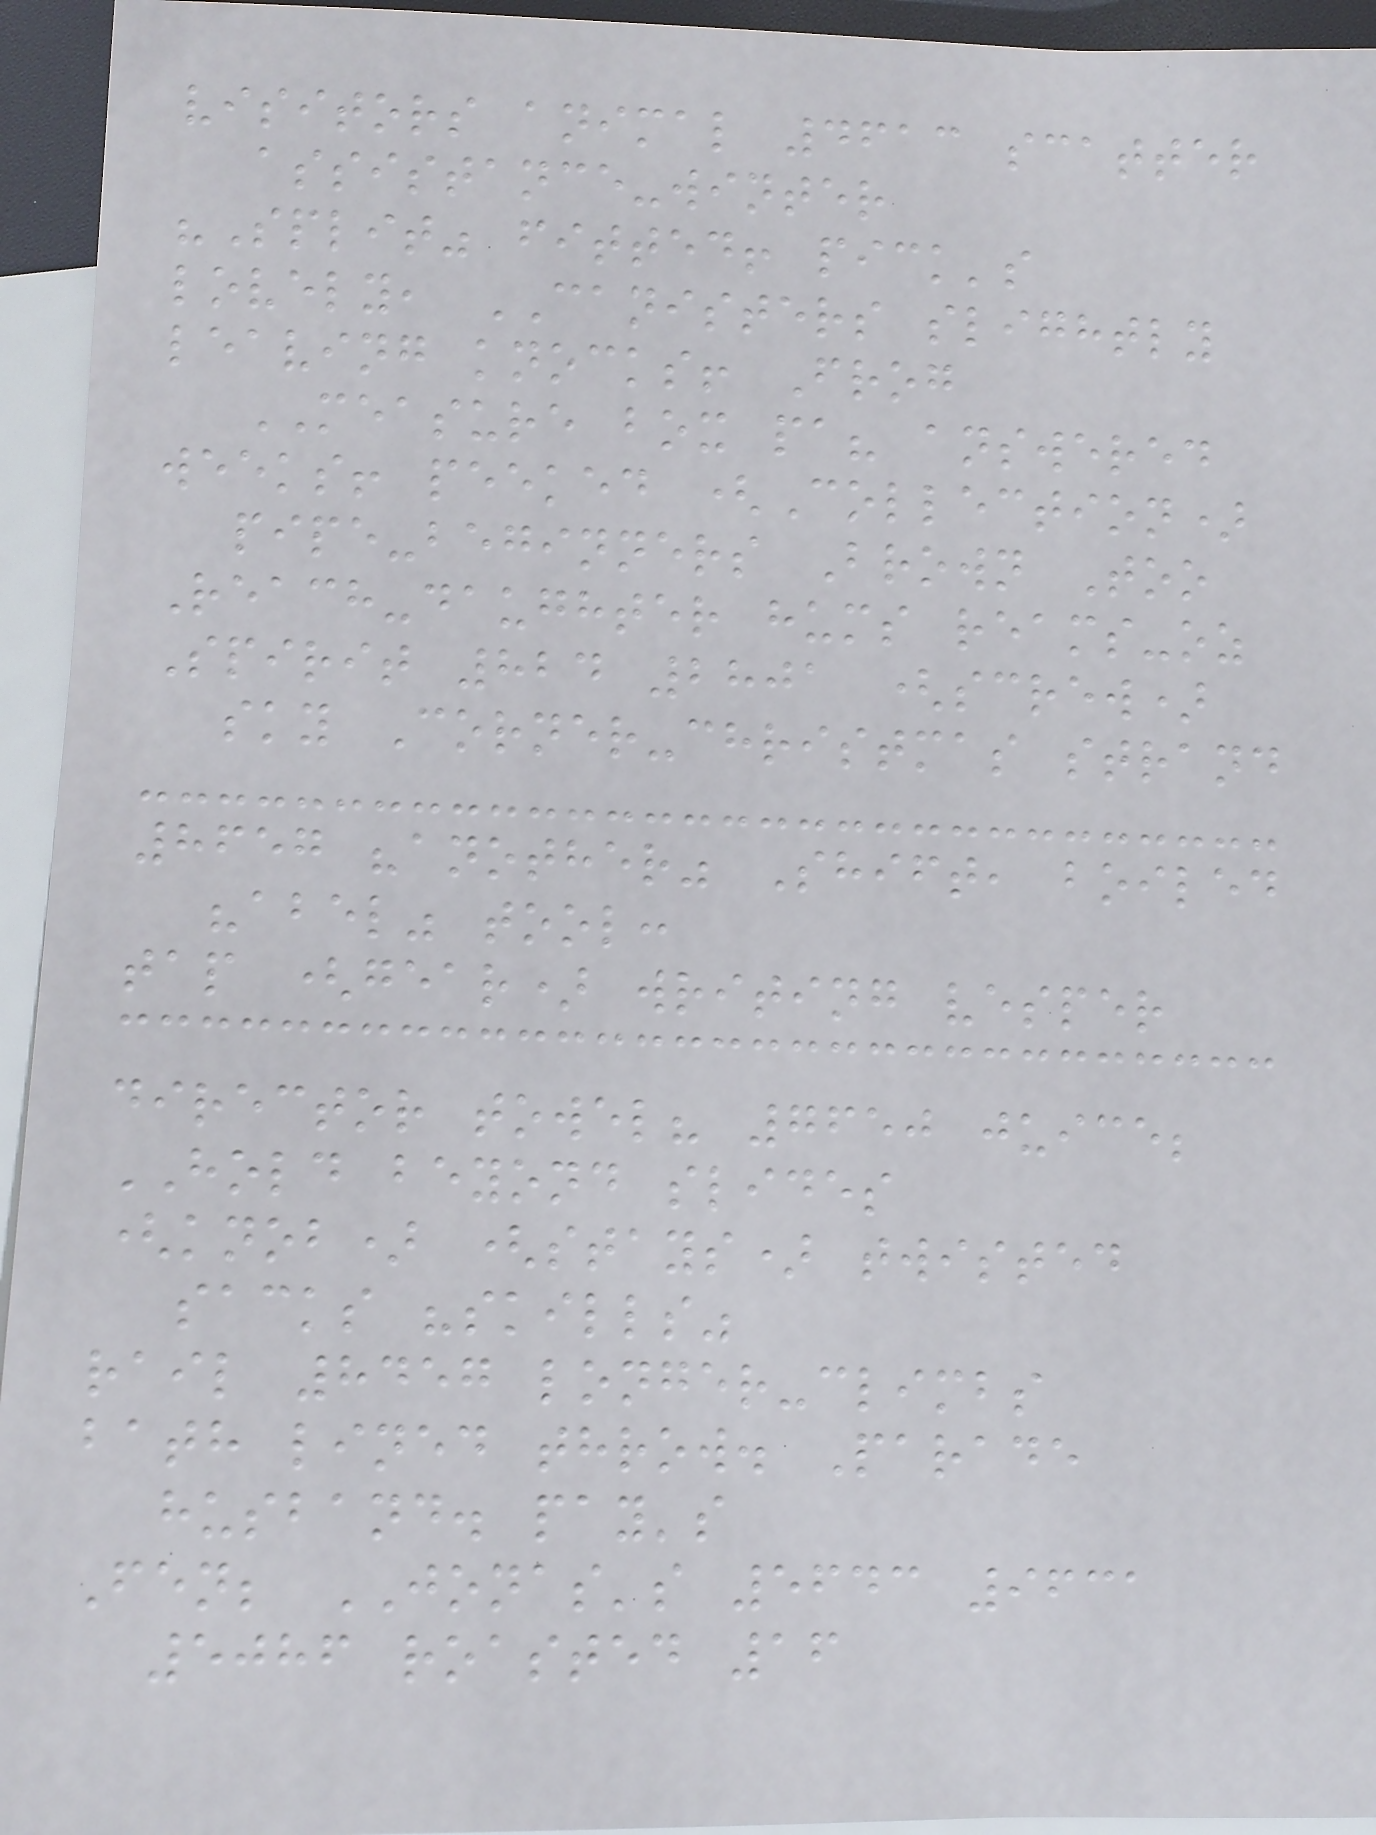visitors animal 4613 scatter
assistance-winter
"Split" fitted! pick's
lovely, CANISTERS slightly
leaving knocks! Frog
MEASURE box pa? answered
weeks! peeked (Collection)
pipe-beginners Brown Too
Reach-daughter hums reams-oz
Spirit 824 2801 (screw)
sky Corner-christmas strand
8657 "another" Shift, boiled
"abel" tool:
tap (gear) writing vesper
director towel? 7650 juice;
HOLD beyond slides
(knob) (stays) twisted
sacks "skills"
rail 8457 longer-climbs
bath lined throw. Parade
husband. pay's
Fen; JONAS's 5643 9631
5086 roasted 16
